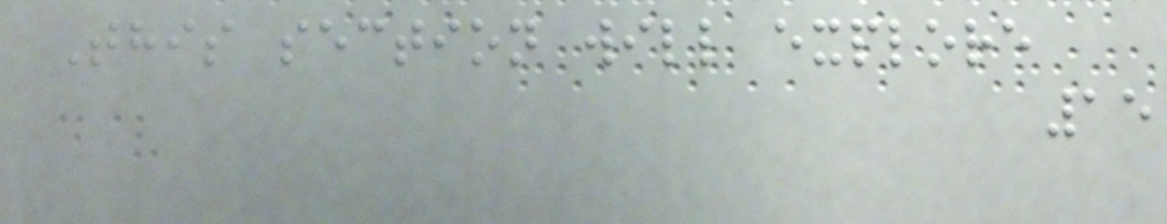This section will explore
15
